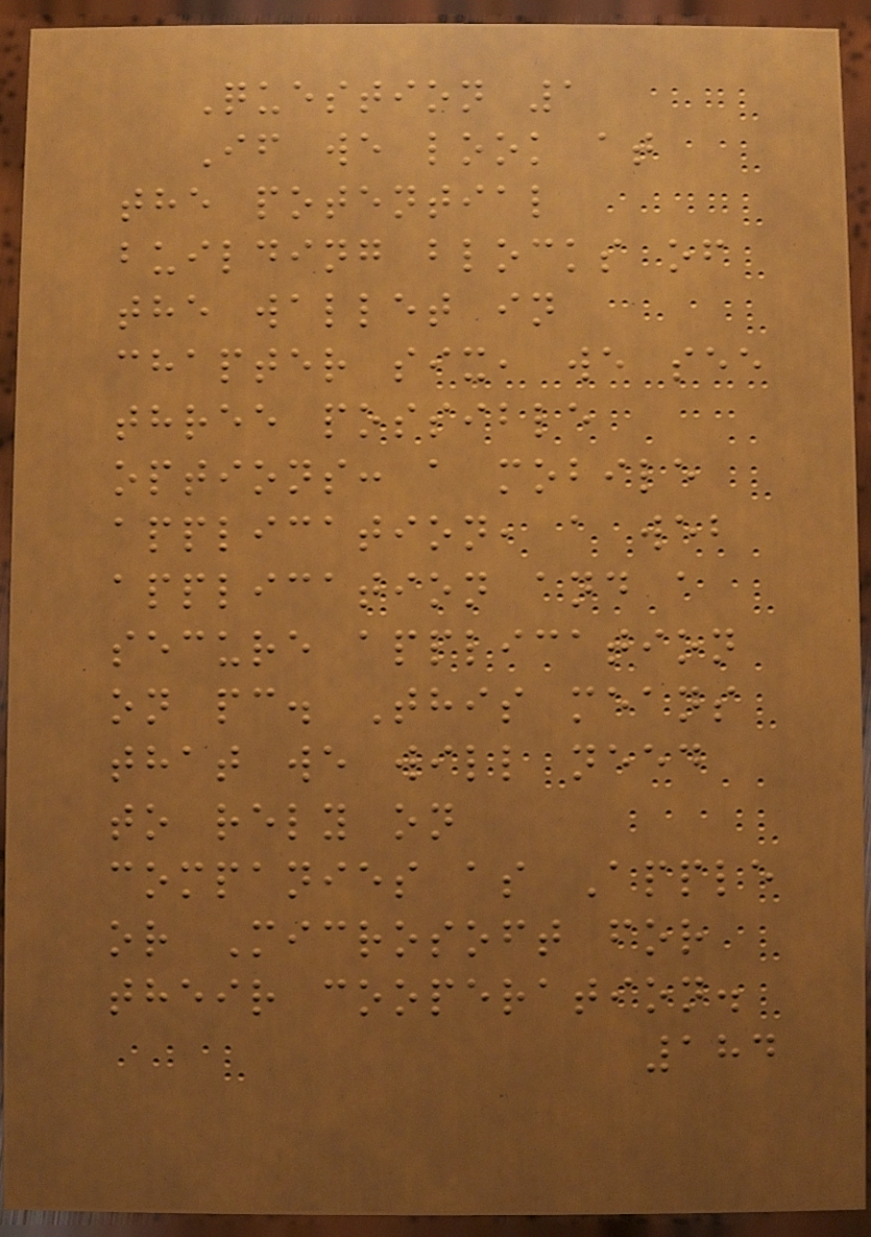Question 1
If we look at
the potential
building blocks of
the wallet in
chapter six, we see
three possible
options: a mobile
application, a web
application and a
secure application
on pc. This means
that we will need
to rely on
companies as Apple
or Microsoft for
their cooperation.
184
